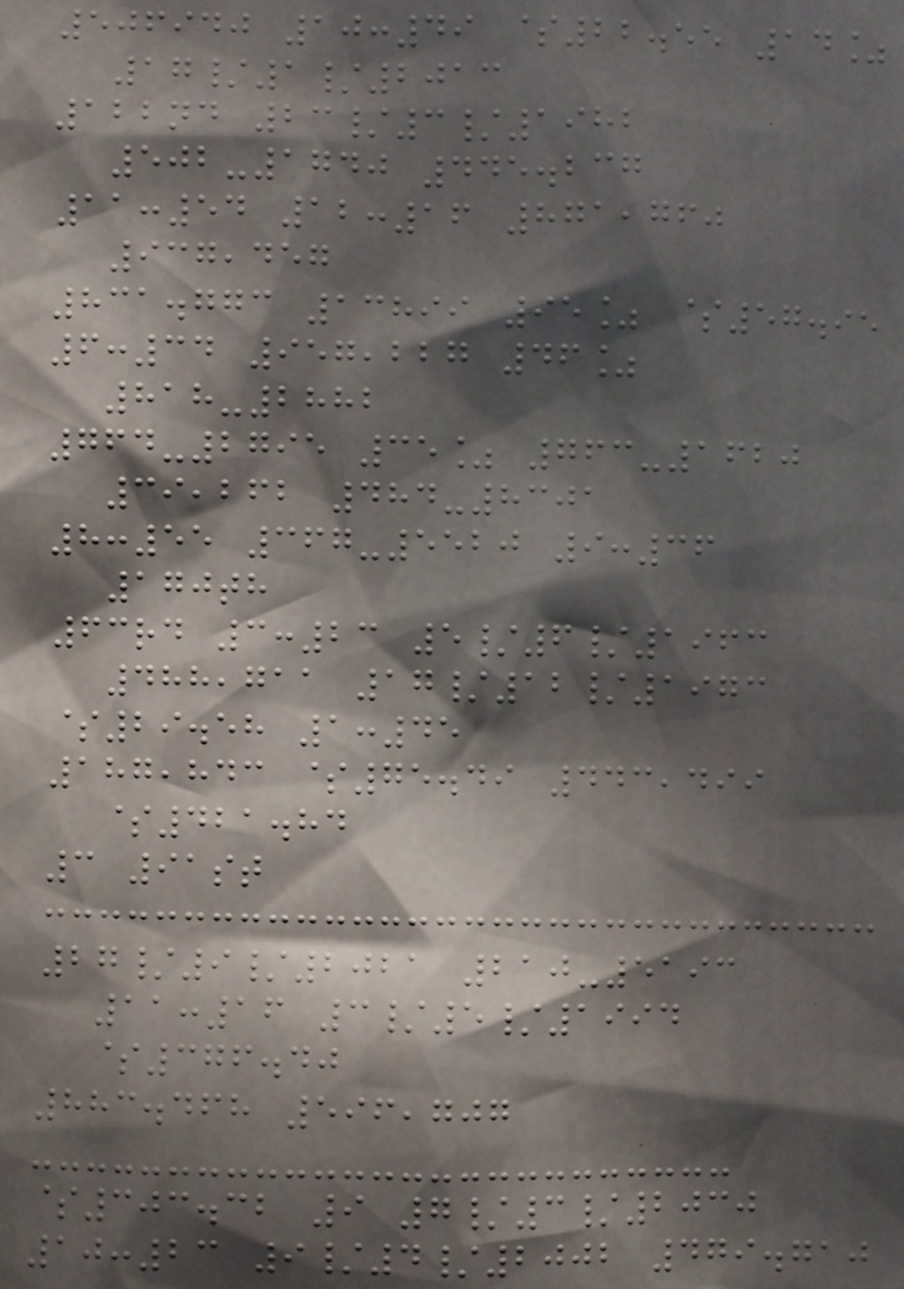506940 10:49 $22.55 14%
17/1/2013
122nd 23/3/1982
502-1740 445.237
11:54 12:16 871,760
937,457
831.773 13899 95% $57.95
6:34 957,227 46%
818-2882
764-2795 35% 763-1620
39,262 484-8301
8:55 367-5520 9:36
170th
63rd 3:23 5/6/1963
488,711 17/12/1973
$29.58 1:45
187,843 $75.49 443,499
$421.84
3 91st
27/9/2021 210-5193
11:16 3/5/1994
$376.40
883.468 596,707
$303.32 9 7/3/2030
10:23 9/4/2002 479.710
